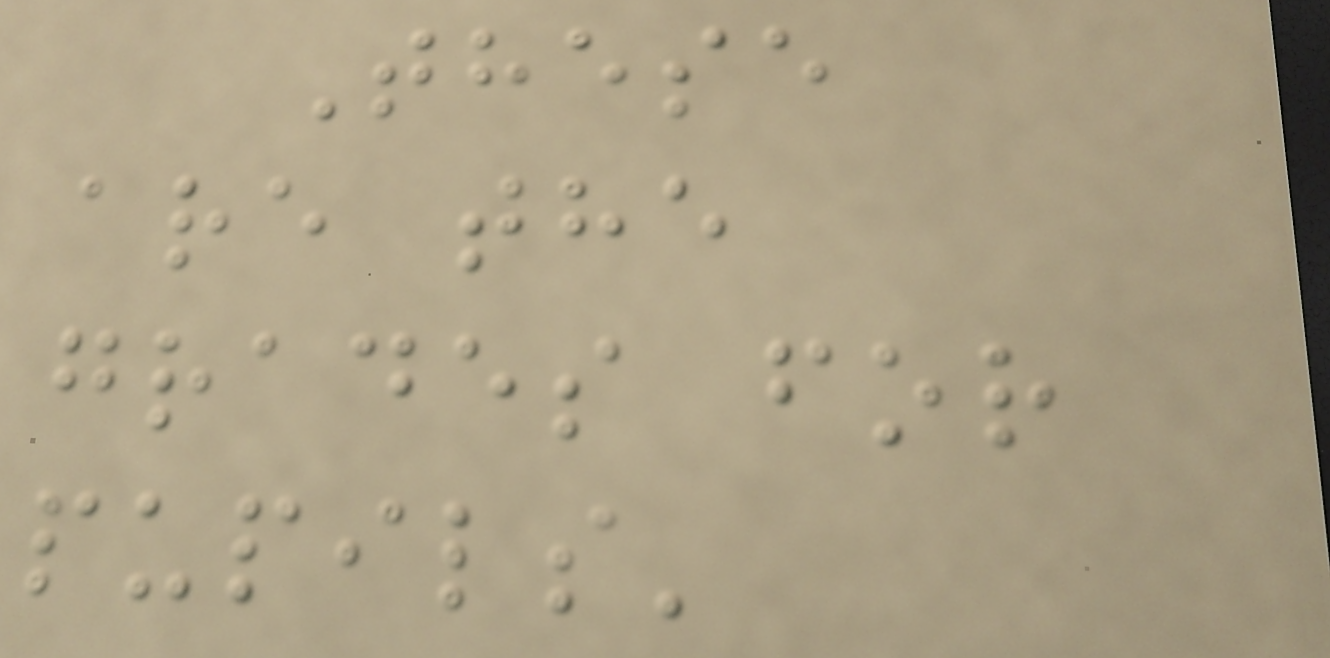These
are the
grades for
pupils'
